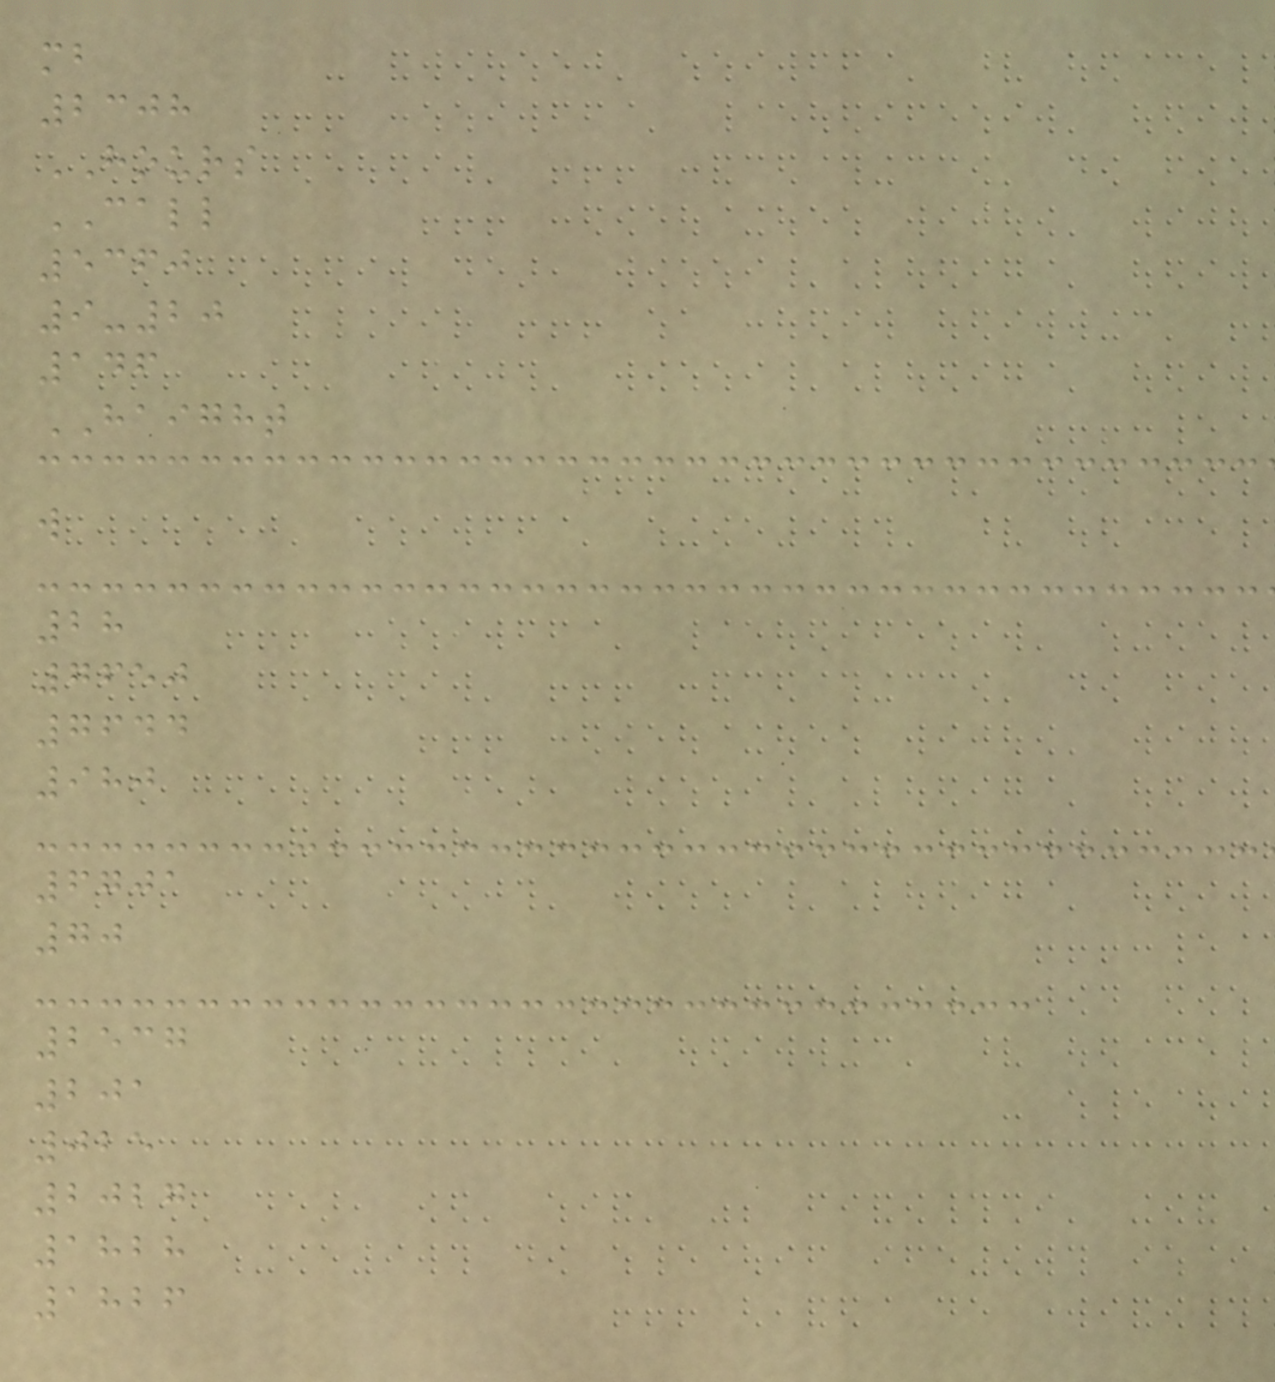mb
2308
HOURS
CALL
5360
9-20
146
HAIGHT
w
28
7650
7644
980
6701
70
2537
201
025
2027
1828
1826
